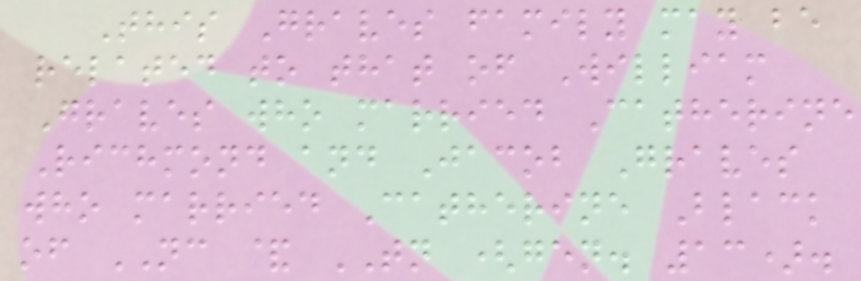This Graves family may be
related to that of William
Graves who married Catherine
Richmond and Jacob Graves
who married Catherine Black
of NC & TN (gen. 13).
